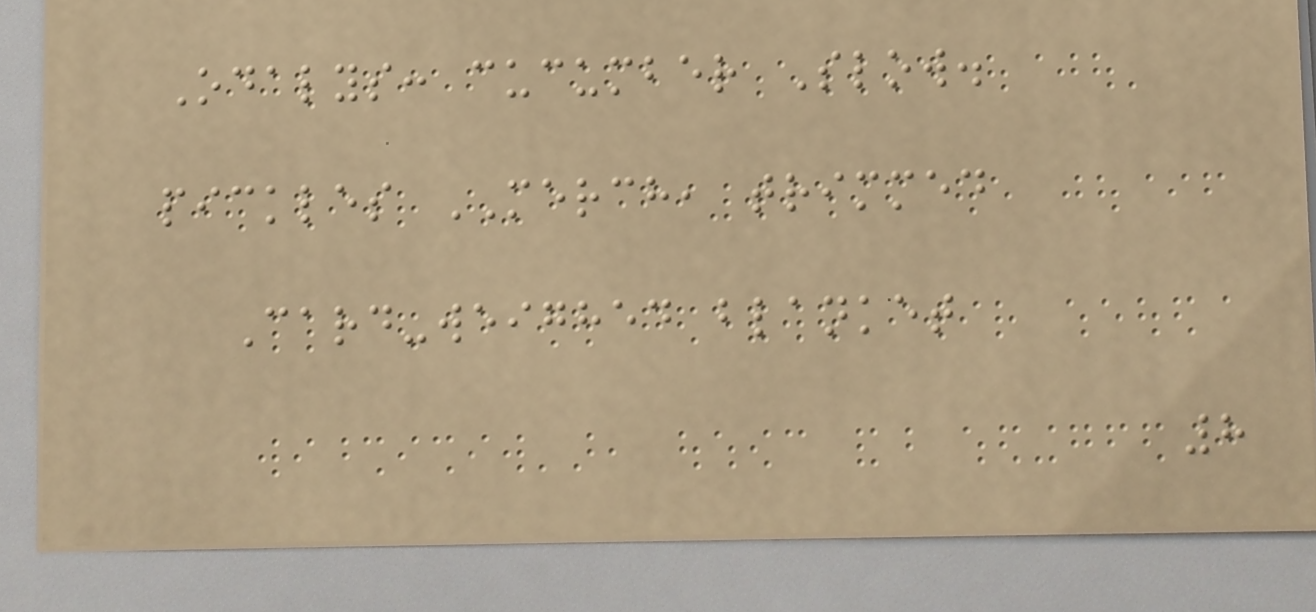Odalys: cucumber Slow.
pickles MERCH, trimmed
Card-weighed blanket
8
